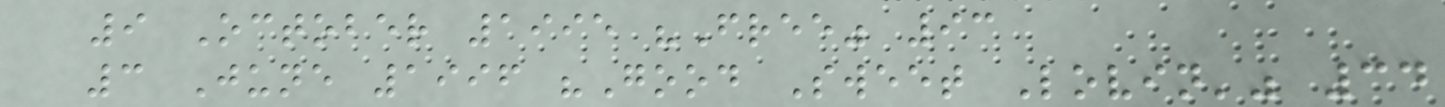9 October 1995 "Free" 93
3 June 1996 "Good Sweet Lovin'" 34
